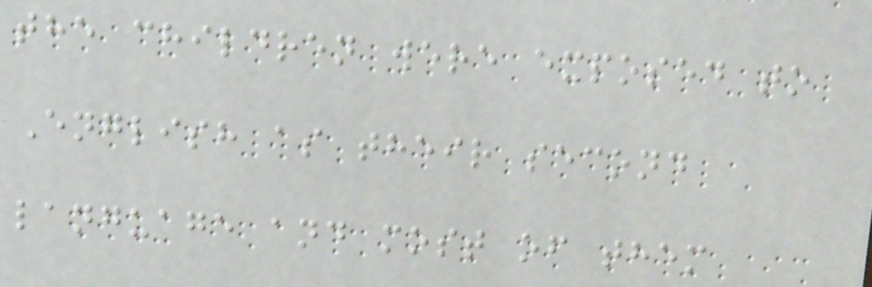the children were exposed to
English as their second
language and most of them
